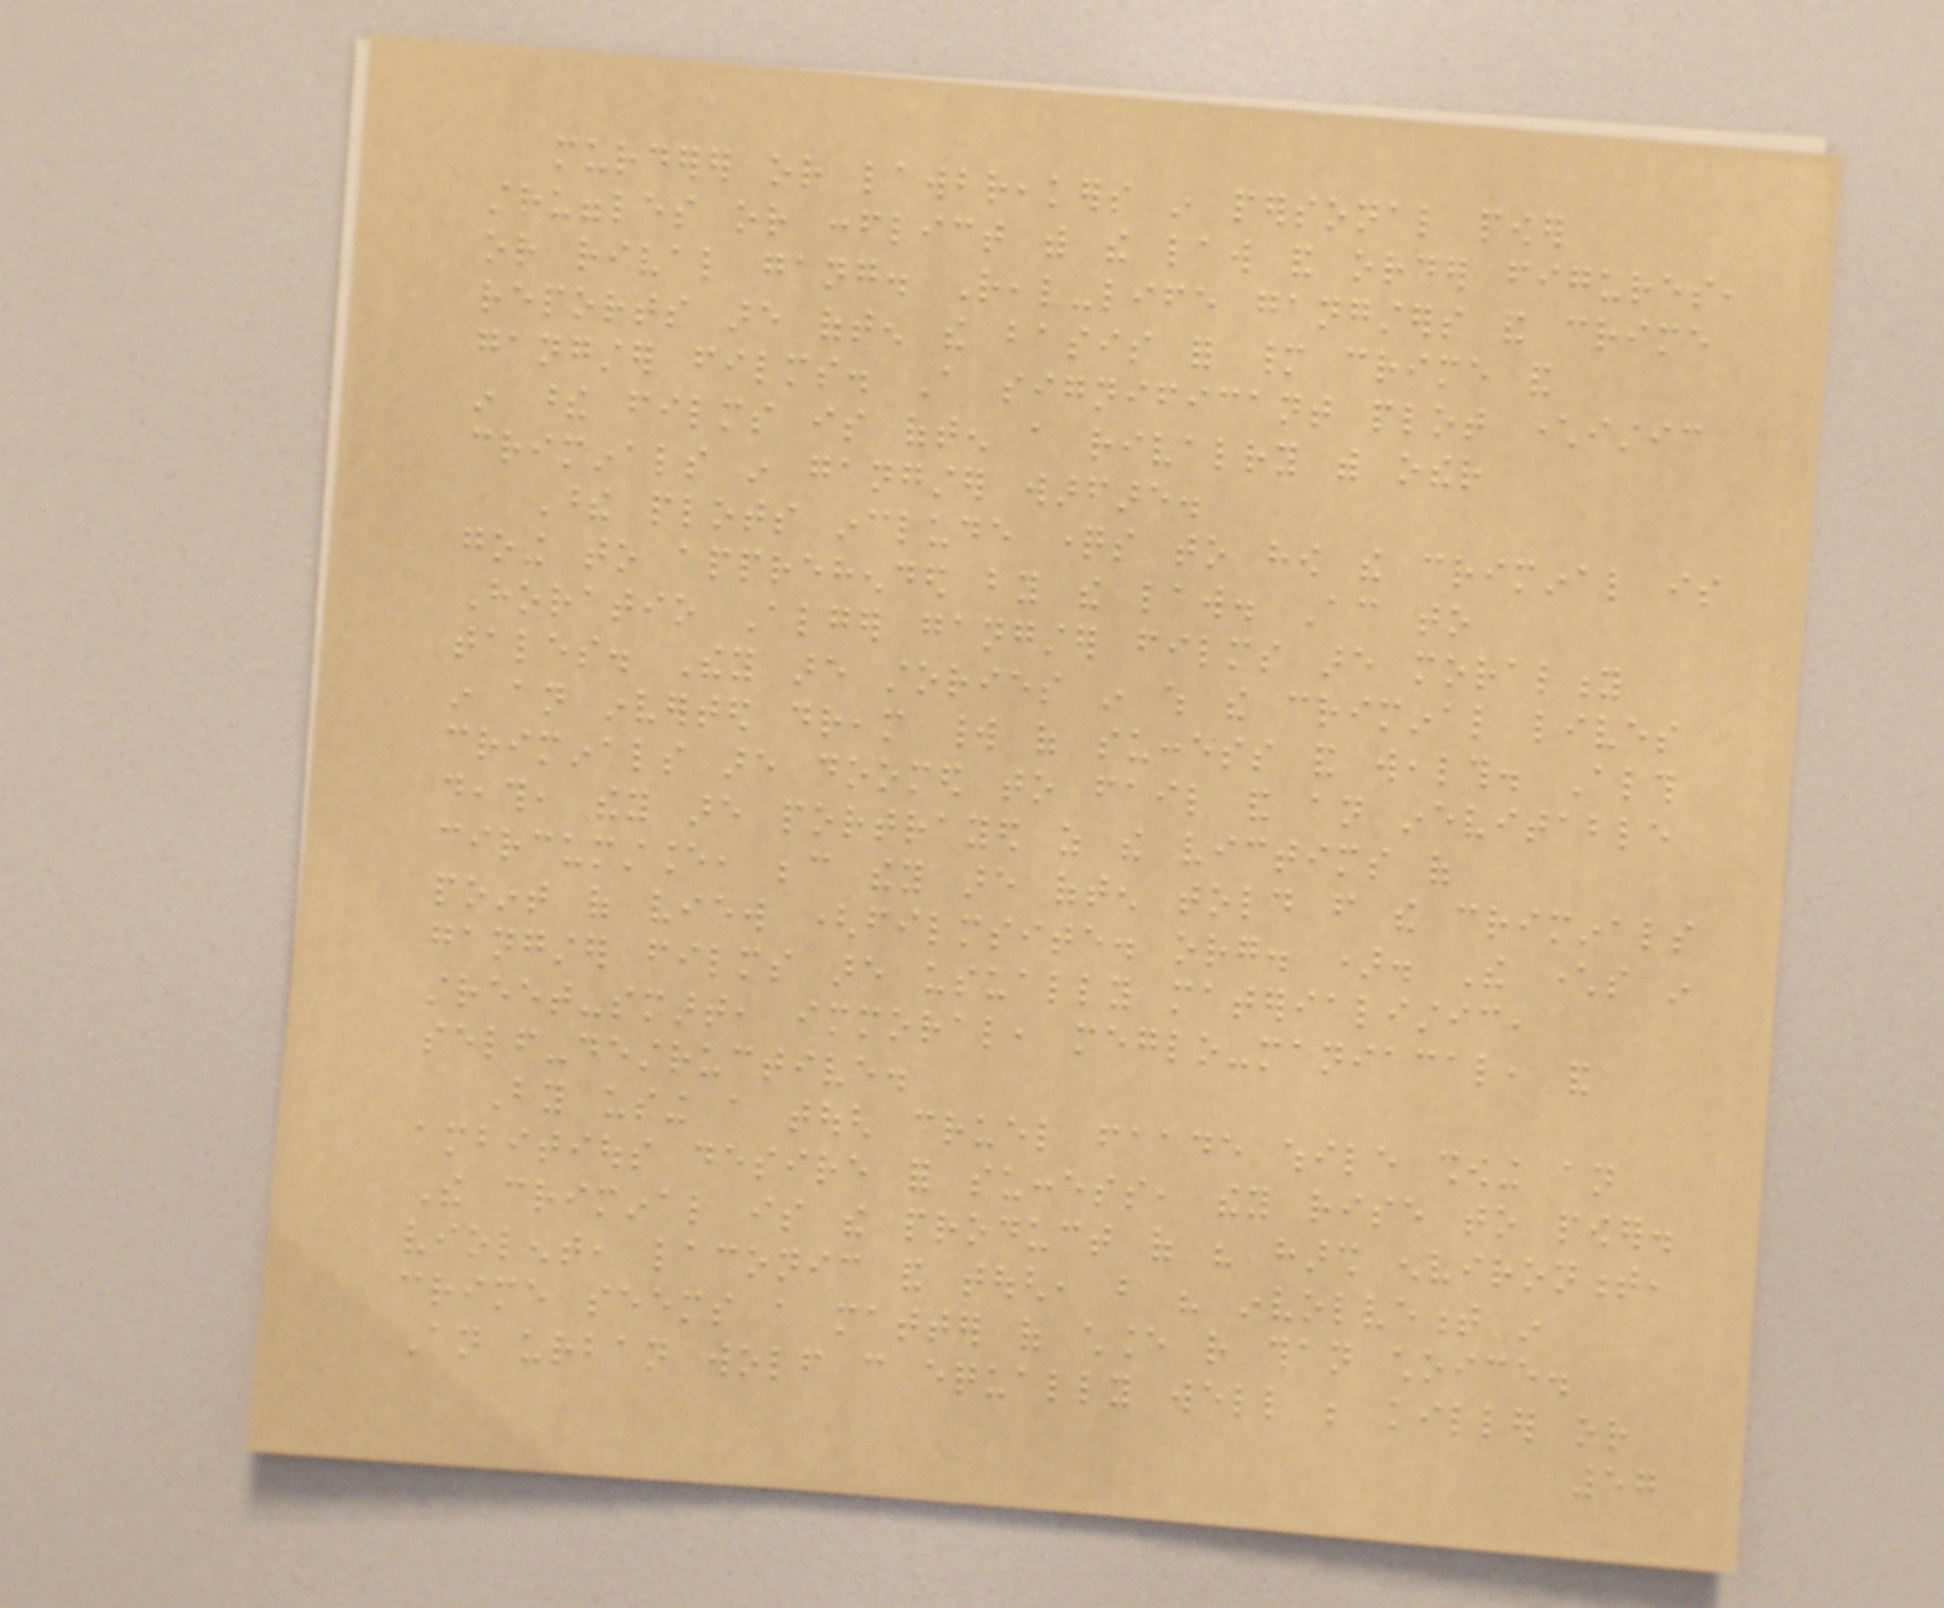murderer or lawbreakers in personal power
struggles or conflict with the law and order figures,
or rival gang. Real-life gangsters and crime
reports are often the basis for many crime and
gangster films. A significant plot characteristic
in these films is often a rivalry with other
criminals in gangster warfare.
These plots include questions to how the criminal is
going to apprehended by the law. According to
Horatio Alger gangster films are morality
tales. They are stories in which the criminal lives
in an inverted dream world of success and wealth. Although
criminals are doomed to fail and an inevitable
death, they are portrayed as the victims of
circumstance, because they are often told from the criminals
point of view (filmsite. org. ). The characters in
gangster films are usually materialistic,
street-smart, immoral, meglo-maniacal, and
self-destructive.
By using a tough cruel faade while showing an
ambitious desire for success, they rise to power.
The criminal is the product of his harsh environment,
violent, laconic and tough, but his involvement in
crime seems a matter of chance rather than choice.
An urban wolf can equally well be killer or
57
